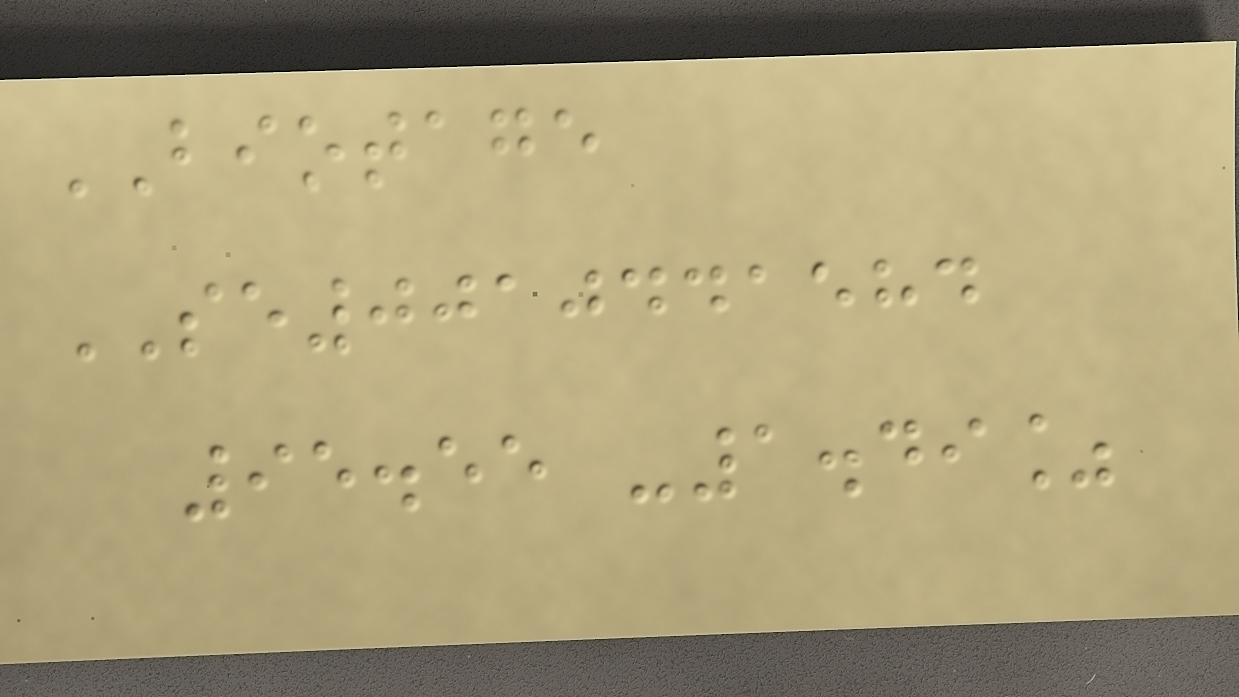BIOTAGE
SE0010441584
95.55 -1.49%
